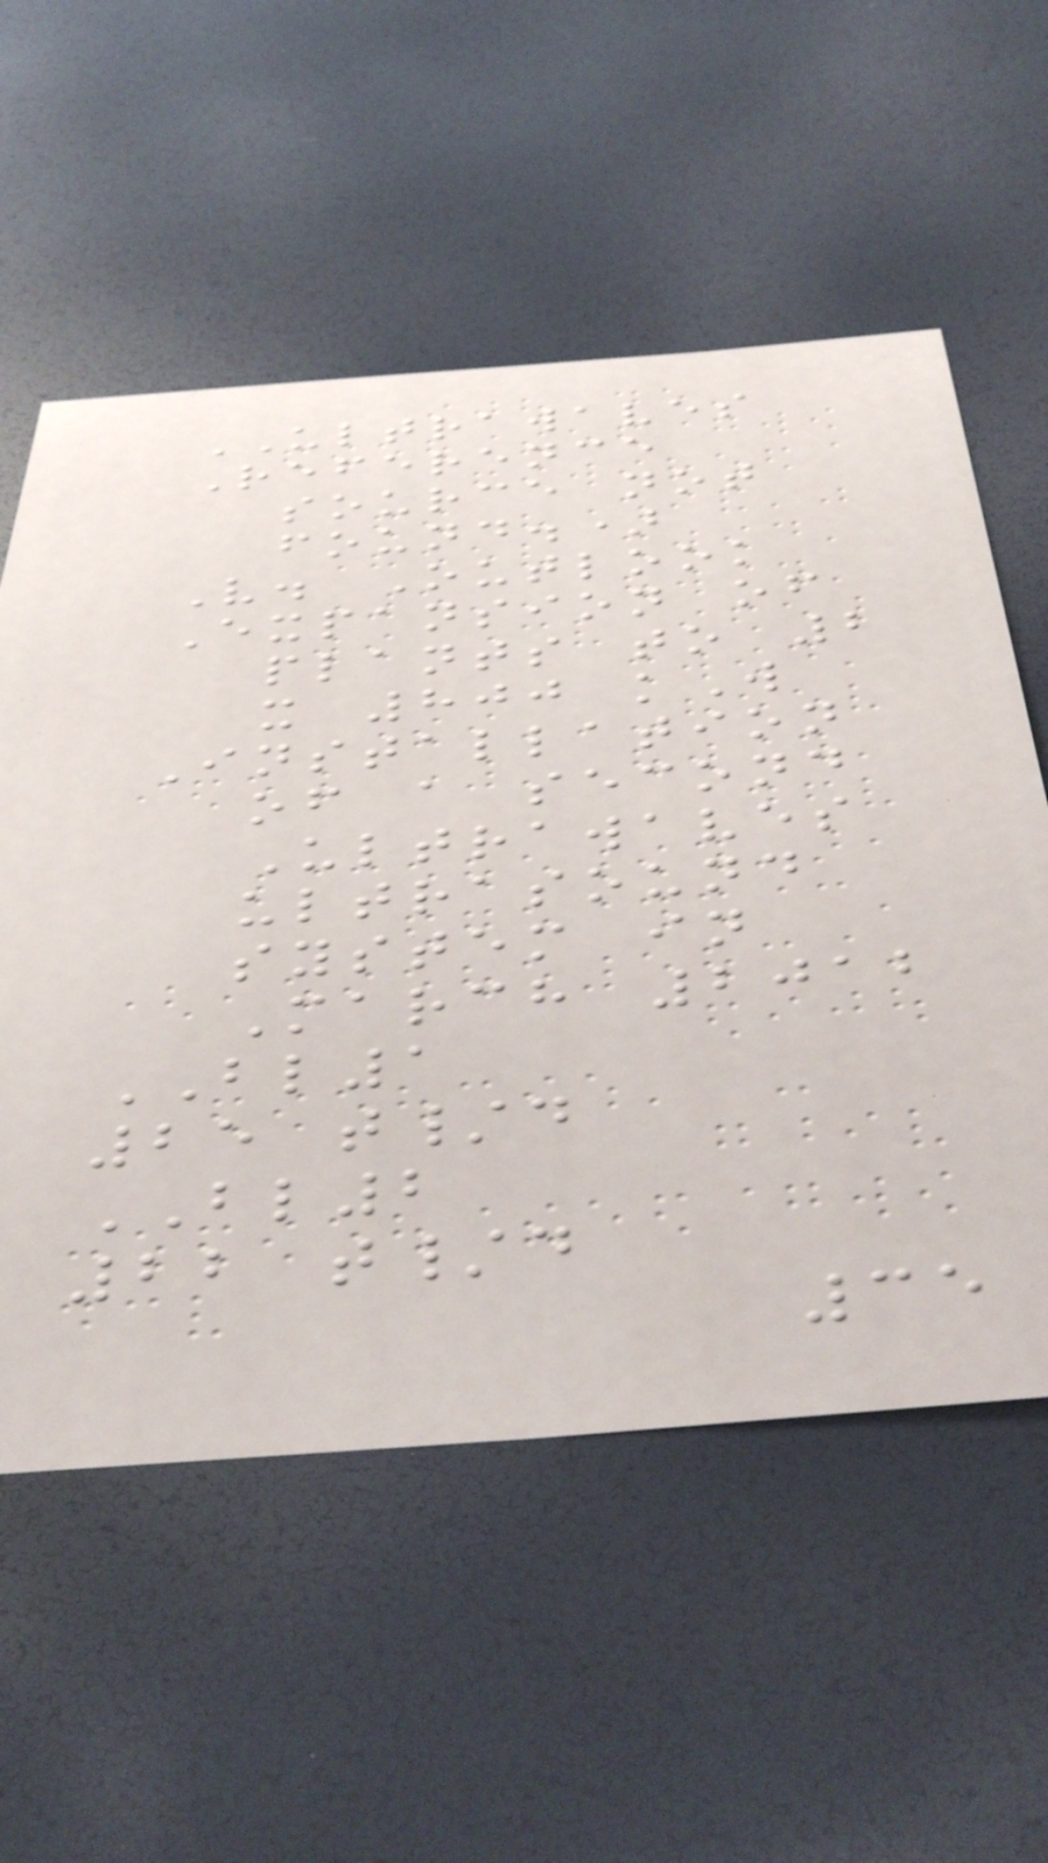ULTRAWAVES
Reference
source not
found.)
V. Outlook
Expansion of
plants to 2
x 800 kW
Installation
of a second
Ultrawaves
ultrasound
system in
March 2012
BL1
25 t/d
BL2
22 t/d
35
